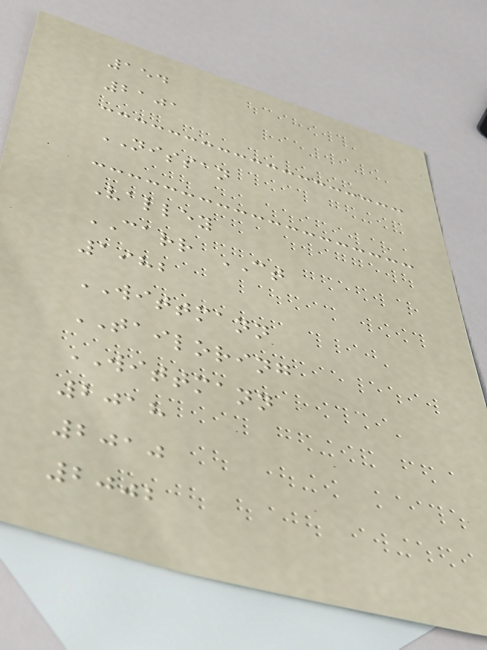154
2101
NISSAN
Valley
CARR CT
1982
WITTMANN
TAILORING
WITTMANN
2018
2010
2002
